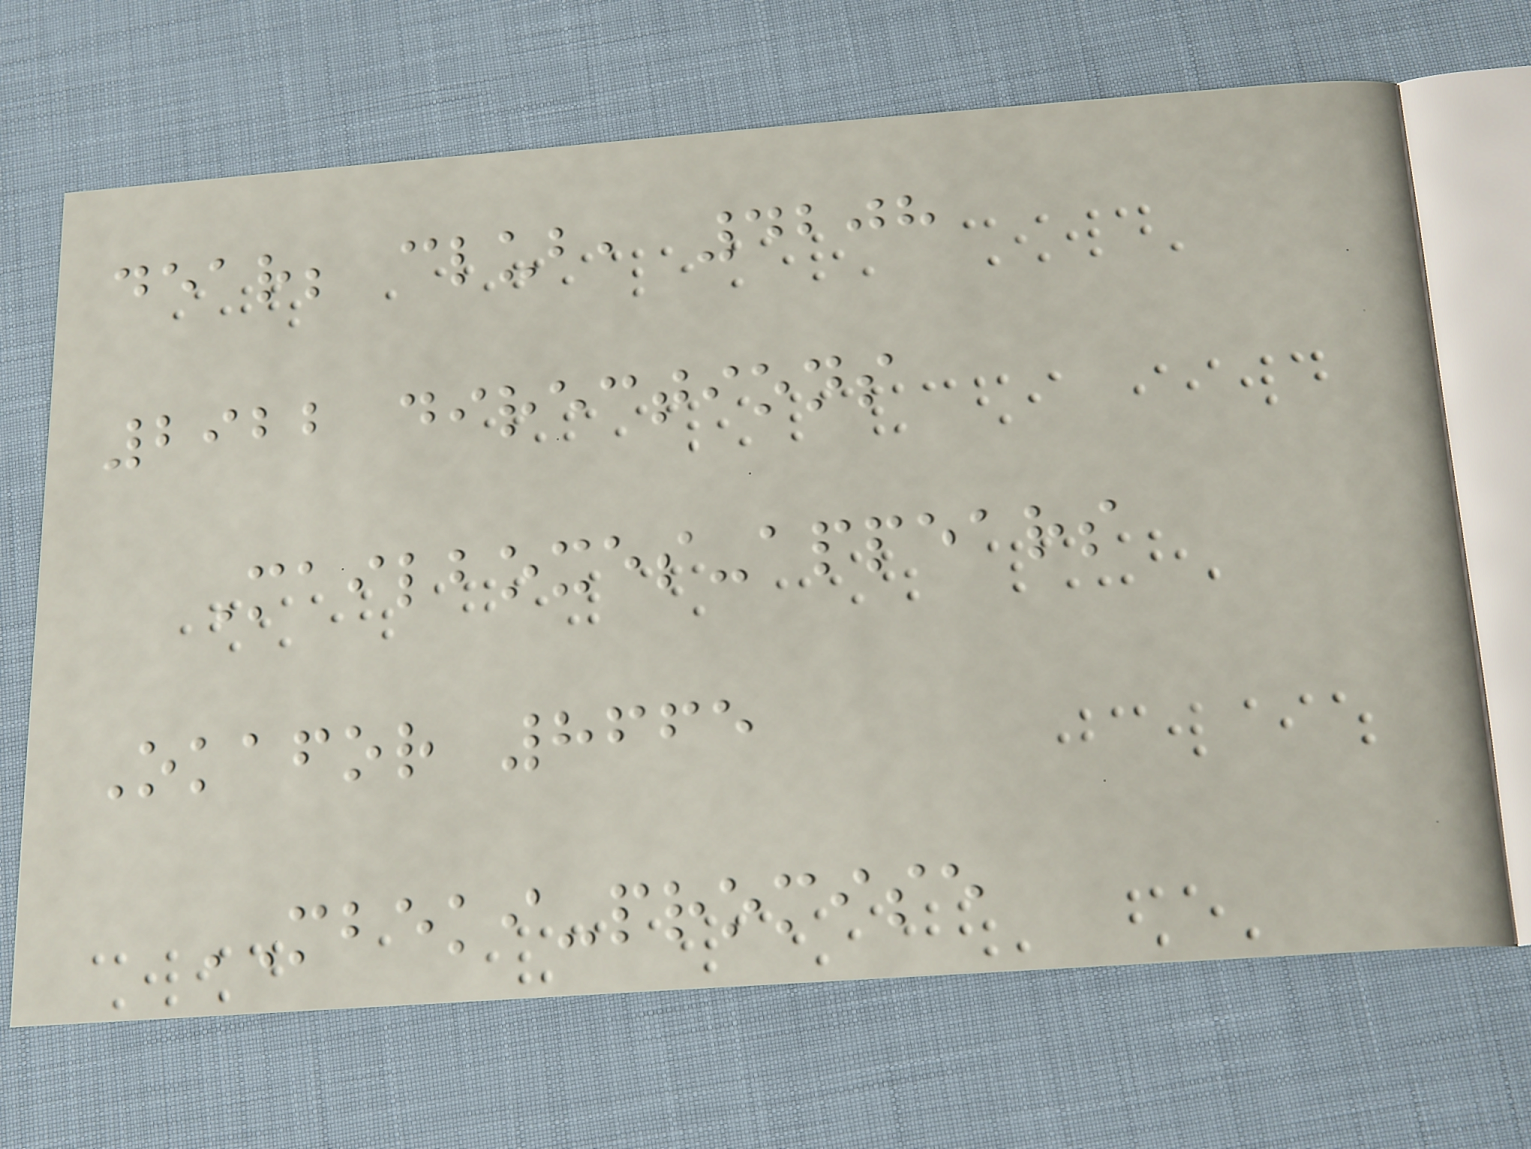dear; club, 4208
2922 directions
Mailboxes-appears
Okafor 8665
MBEKI-promise
